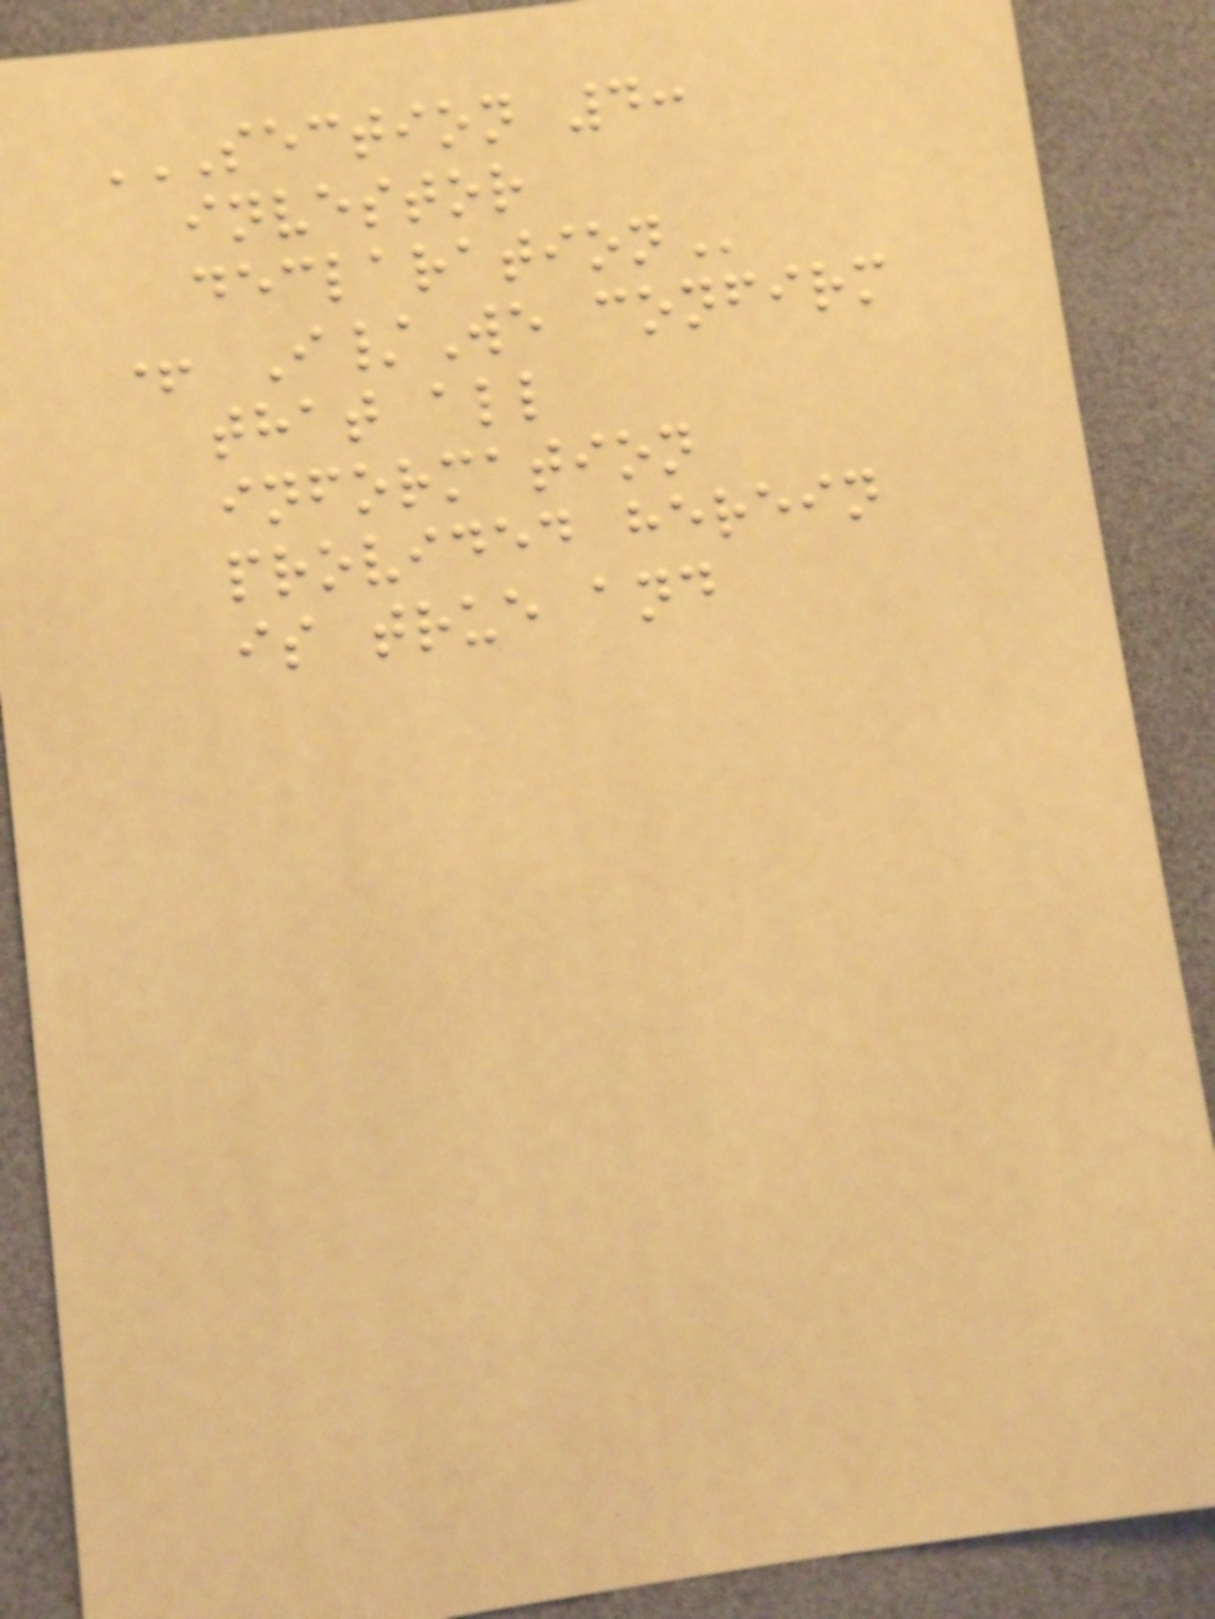SECTION 4:
INVESTOR
DECLARATION
+ I/We confirm
that all
information
provided herein
is true and
